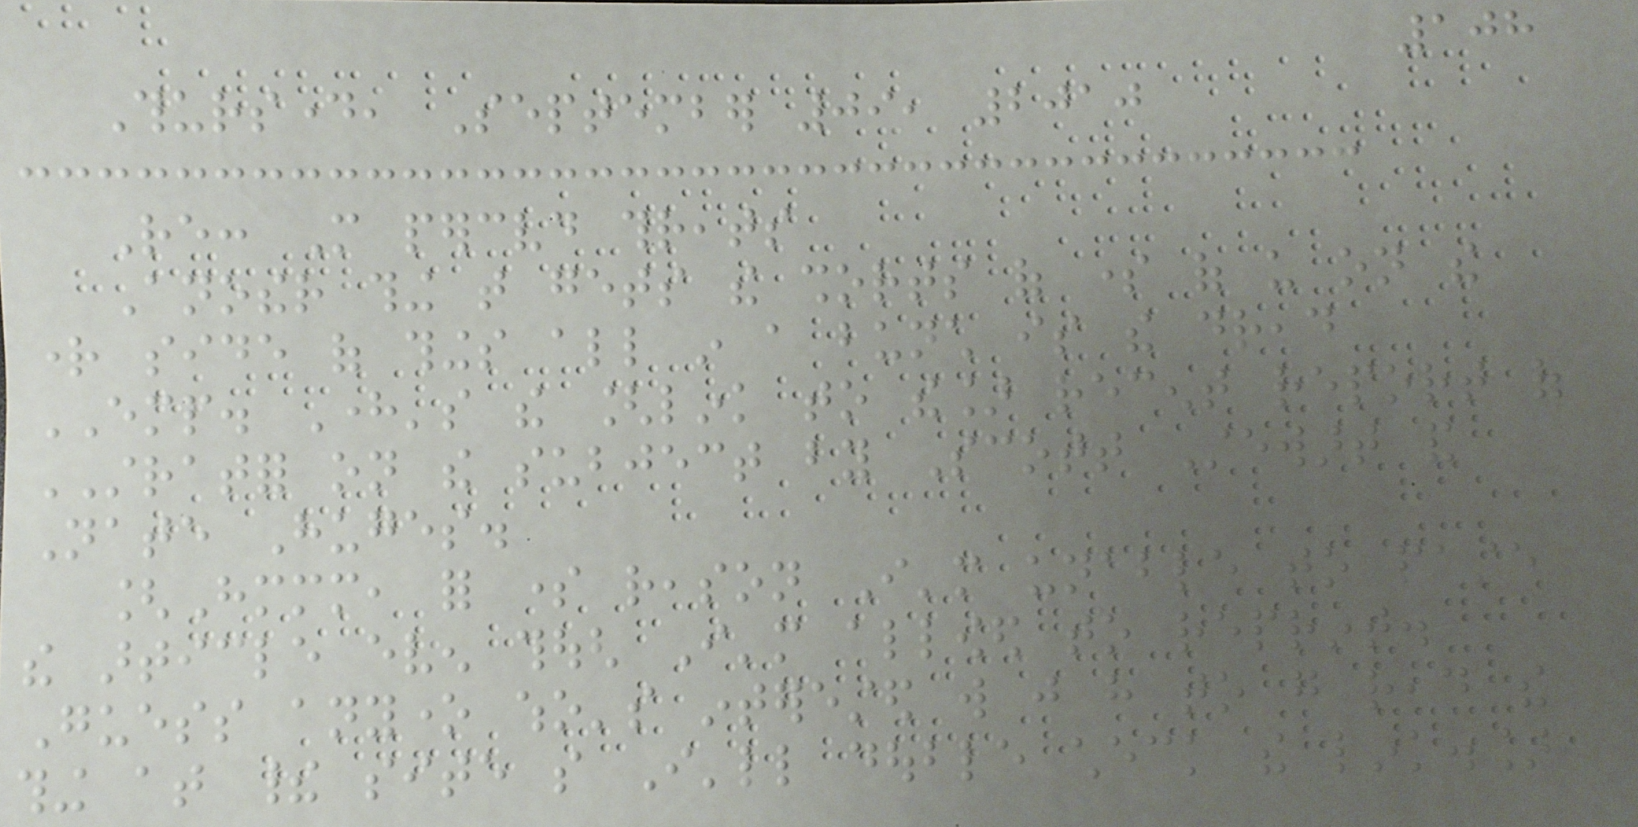108
Thursday, September 09, 2010
Re: More perceived threats
Another thing that gets the shorts of some of us on the
right side of things all in a bunch is the dread
EMP. Here's the [link to the] recent report of
STRATFOR on the subject by Scott Stewart and
Nate Huges.
[Hmmm, for some reason I'm unable to paste
the article even though I'm allowed to reprint.
Guess anyone who's interested will just have to go read the
thing at their site so I'll double check the link.]
